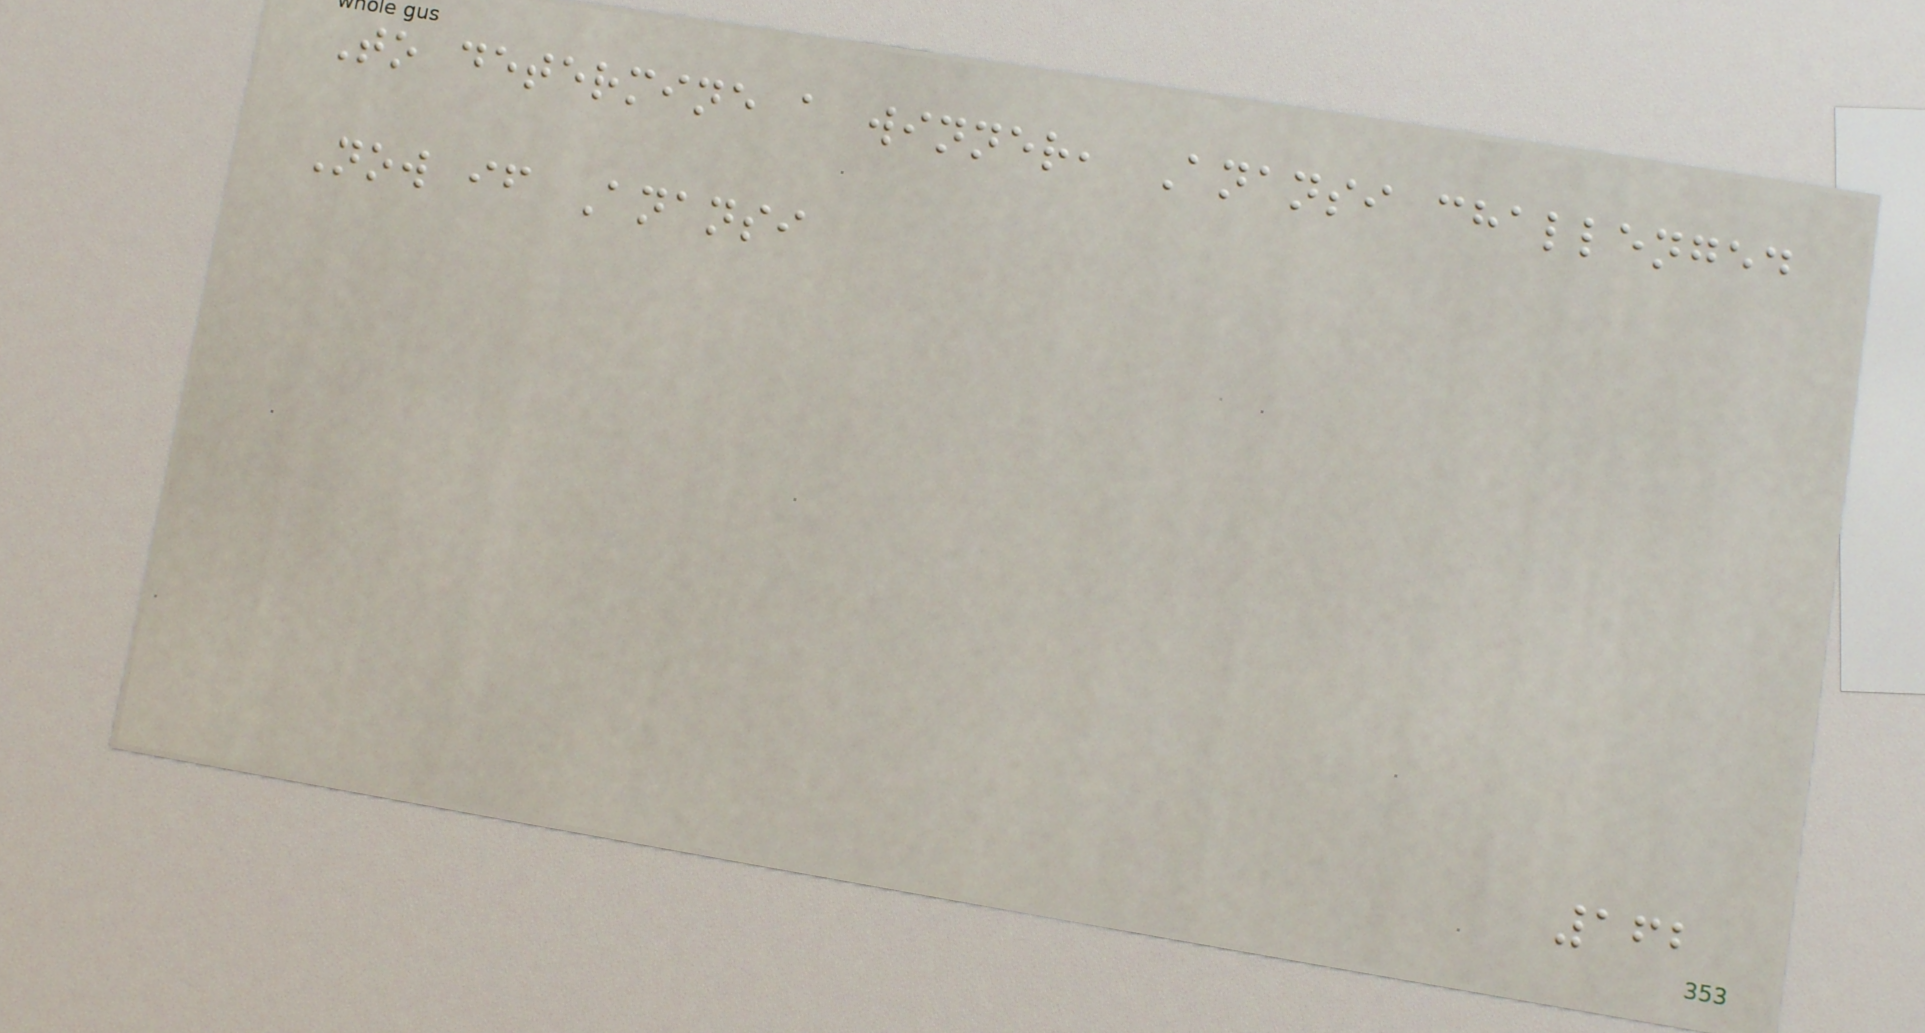To determine a winner, Anansi challenged
Now if Anansi
162
